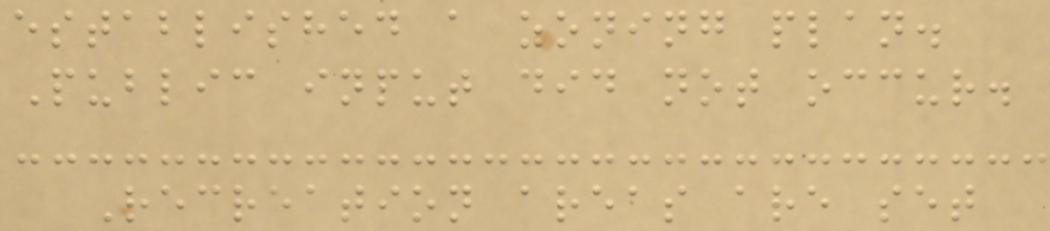established a zoning plan.
Public input did not occur.
Recreation areas are set
